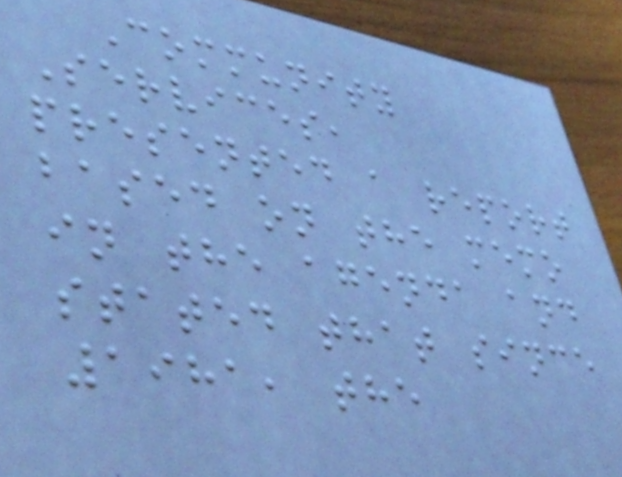Community
Services,
presented a report
based on the memo
in the agenda and
stated that since
1981, the
